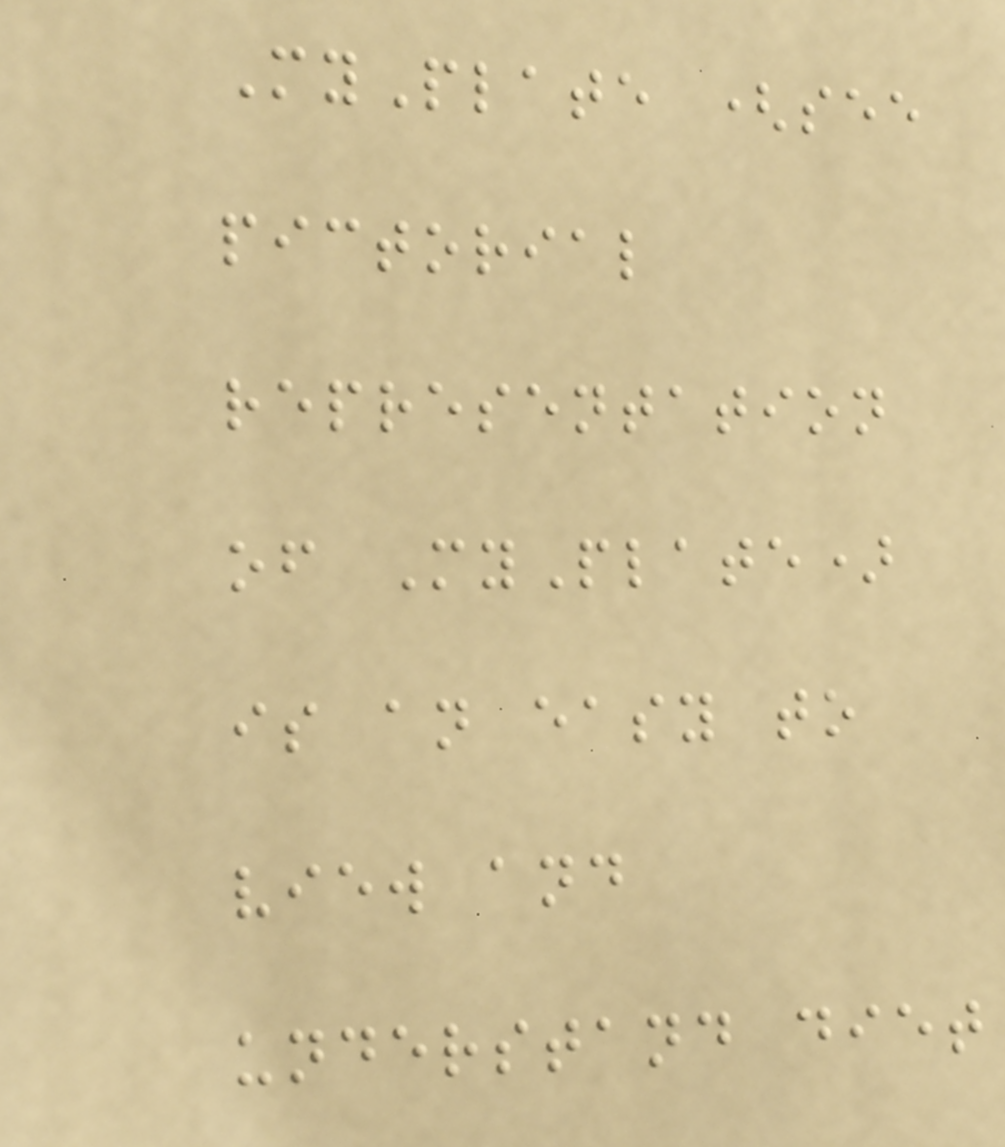MyPlate (see
pictorial
representation
of MyPlate)
is an easy to
view and
understand diet
